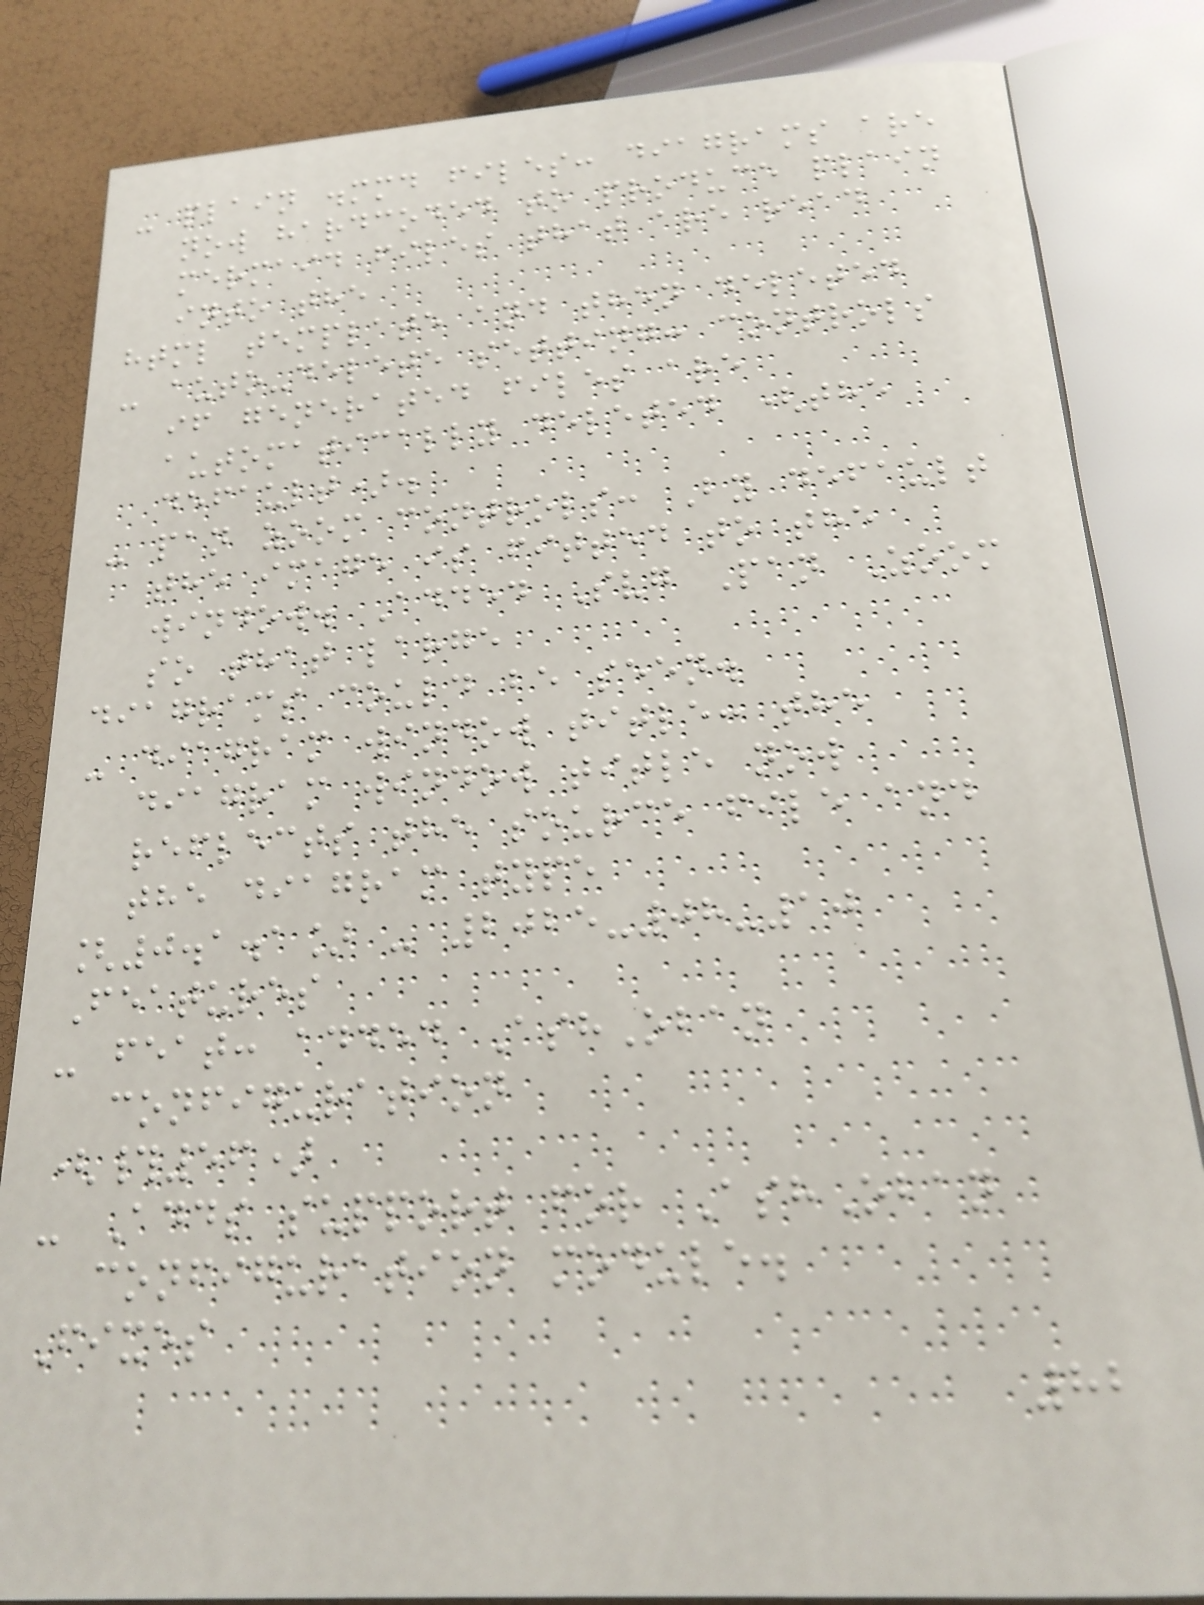- plain .mmd files: diagrams are
now hardcoded to produce plain
mermaid files that are read
into the
html template and then deleted
- auto-delete setting: controls
if generated files are
automatically deleted (the
default).
- pan zoom controls: By default
the image is fitted to the
window. Added Svg Pan Zoom
so that large
diagrams could be seen.
- diagram window title: the
diagram window title now
reflects the source file and
the diagram type
[0.1.1] - 2025-08-10
Features
- feat: added AshOban
configuration
(#56)
- Adds support for AshOban
configuration module.
Fixes
82
